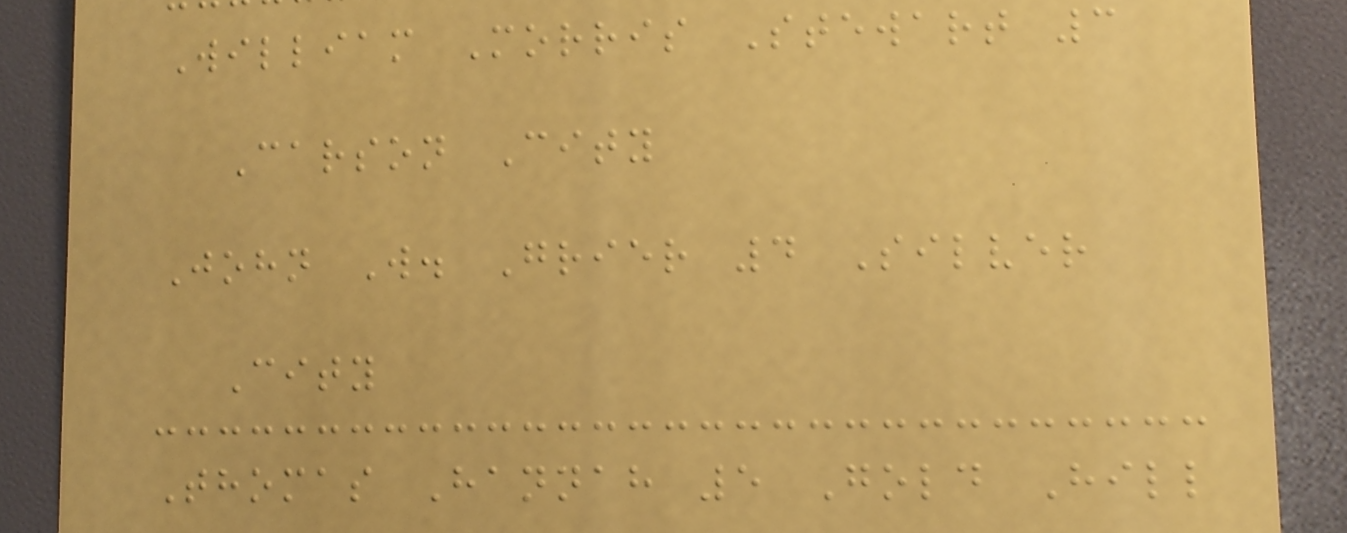William Morris Stewart 3
Carson City
John W. Grier 4 Silver
City
Thomas Hannah 5 Gold Hill
